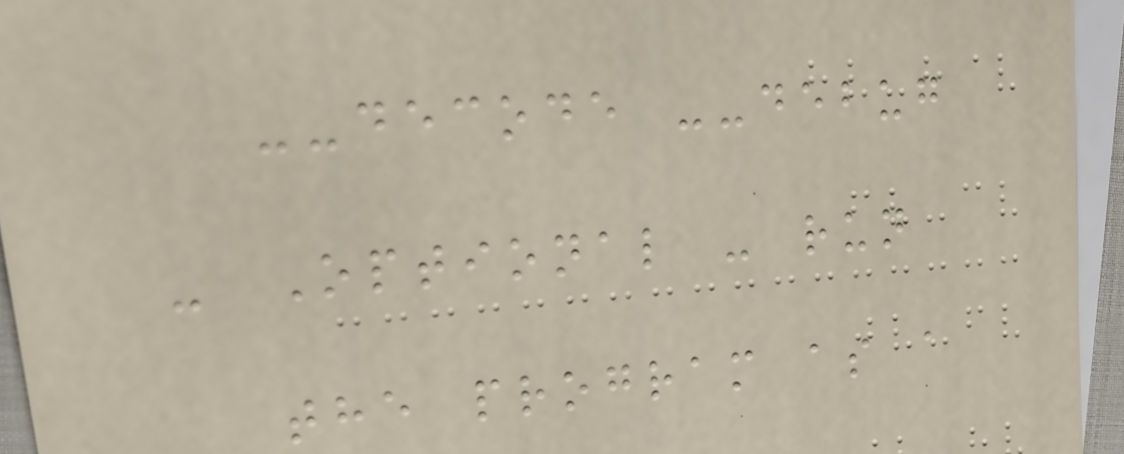--decode --debug
- Optional - run
the program as a
